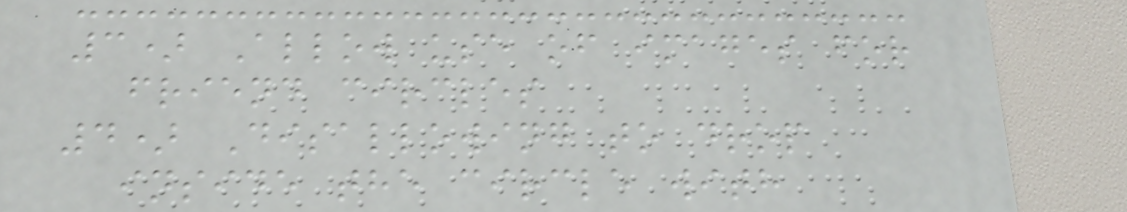3) Allow use of images for
friend circles
4) Disallowing to drop
inside the circle with
